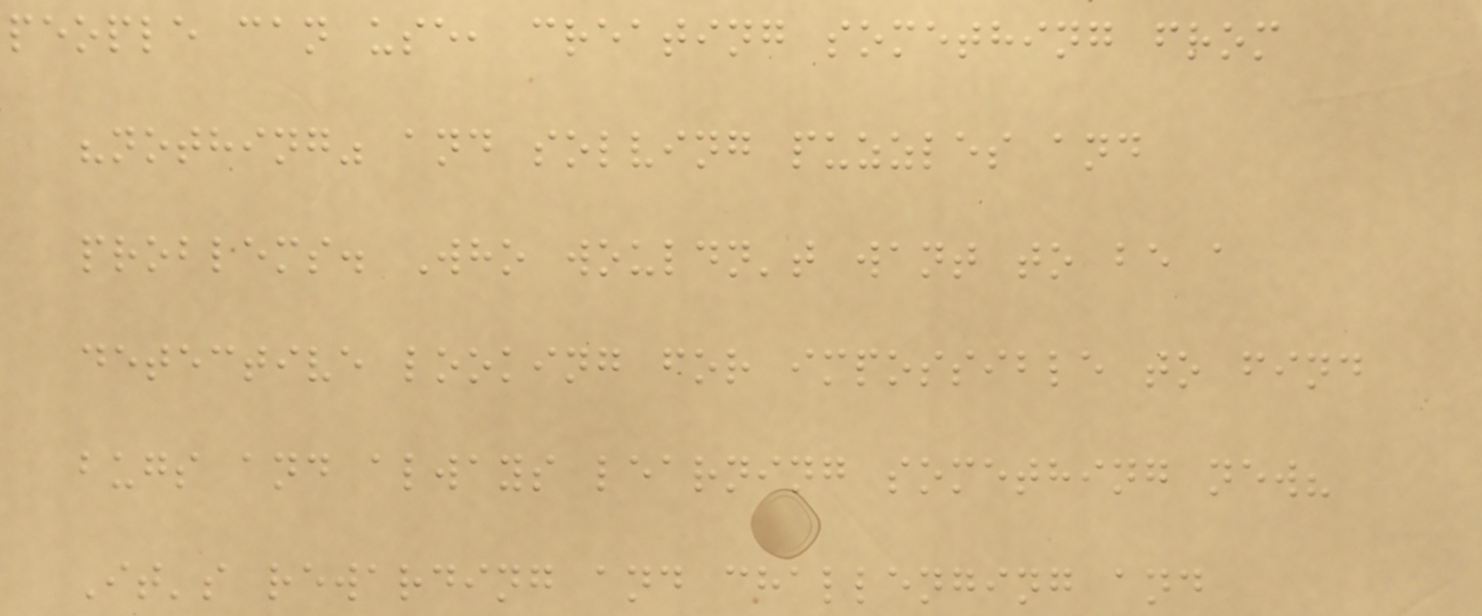people can use, creating something from
"nothing" and solving puzzles and
problems. Who wouldn't want to be a
detective looking for impossible to find
bugs and always learning something new?
It's rewarding and challenging and
